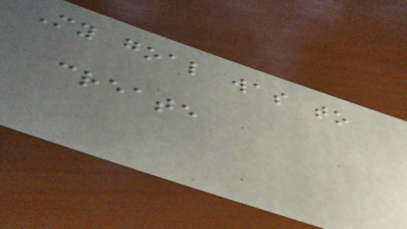My goal was to
create
